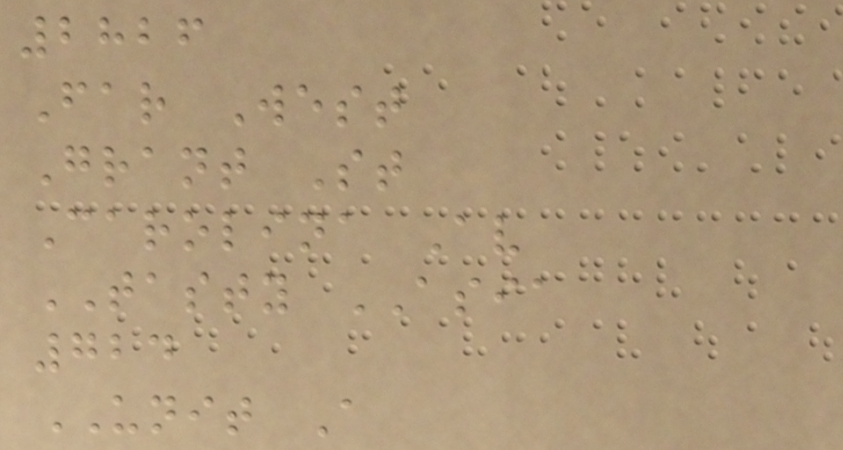2826
Far West
Grant St
Carolina Av
TASTY ASIA
724
UNIT A
